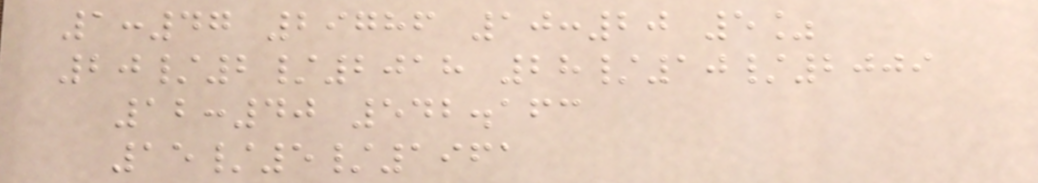1:47 29786 10:20 5%
20/2/2018 28/10/2009
12:40 542.163
15/5/1961
